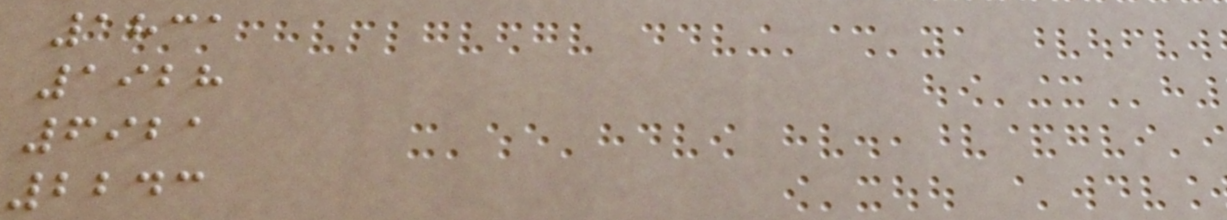1831
1928
6921
2243
